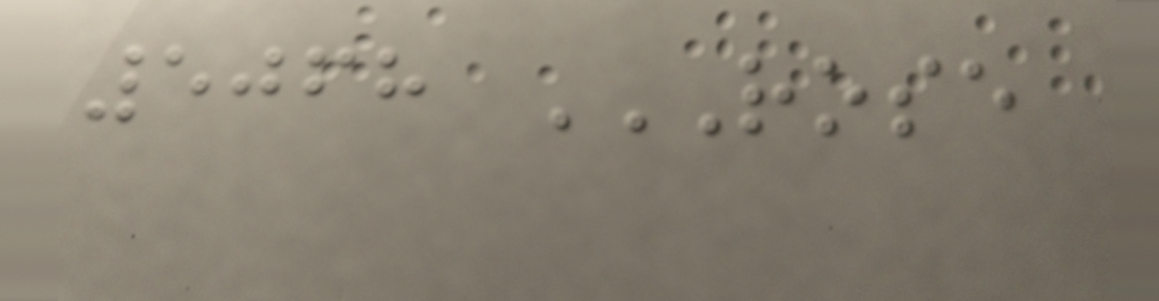5068 ROSE
